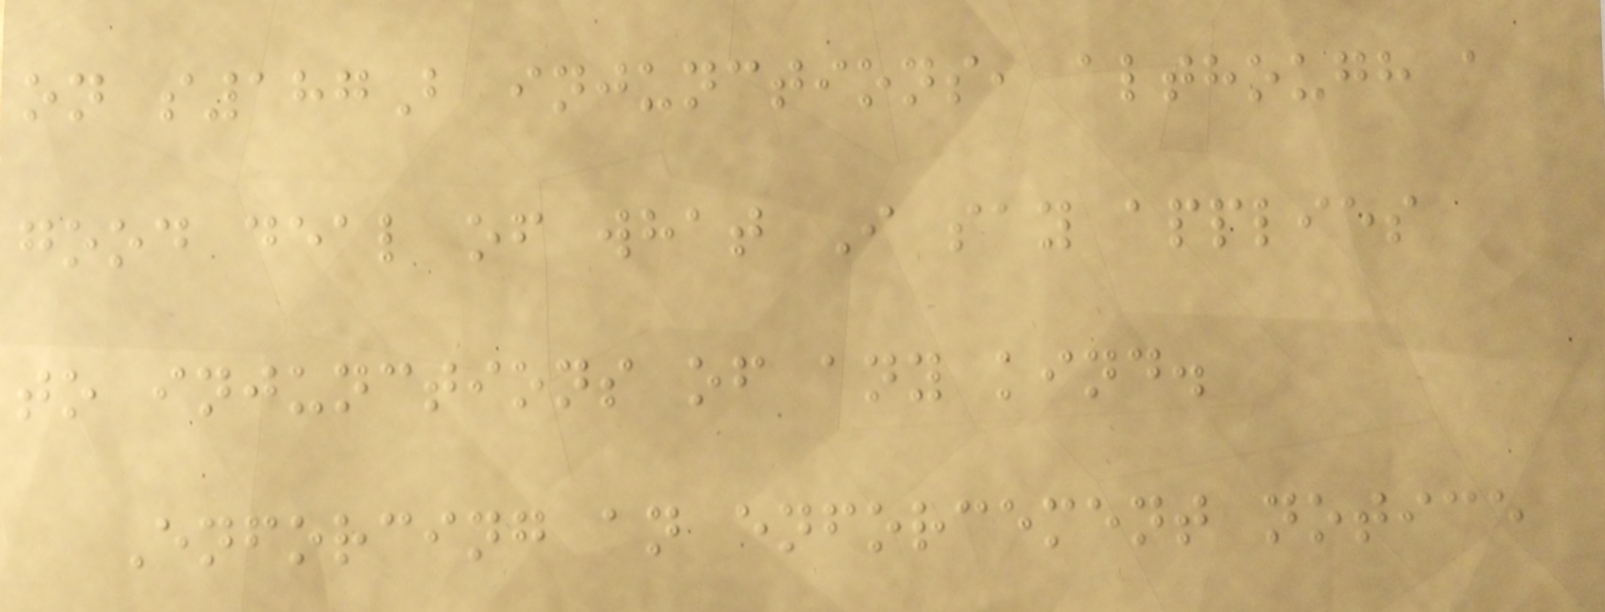on s187B injunctions, although a
good deal of what I say applies
to injunctions of any kind.
Enforcing an enforcement notice
